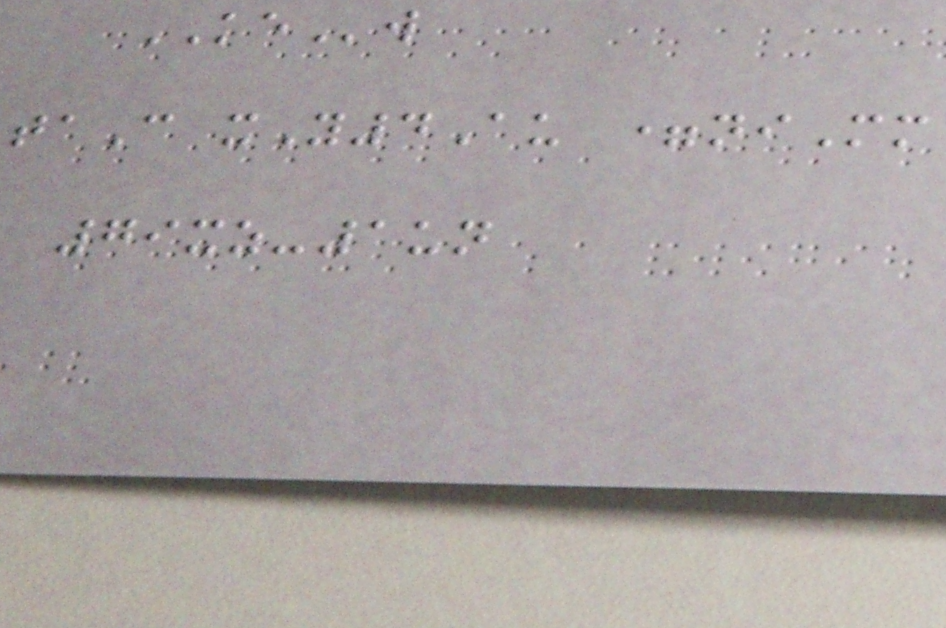KEw
taC xY4Au =niMm
79xz-1un
